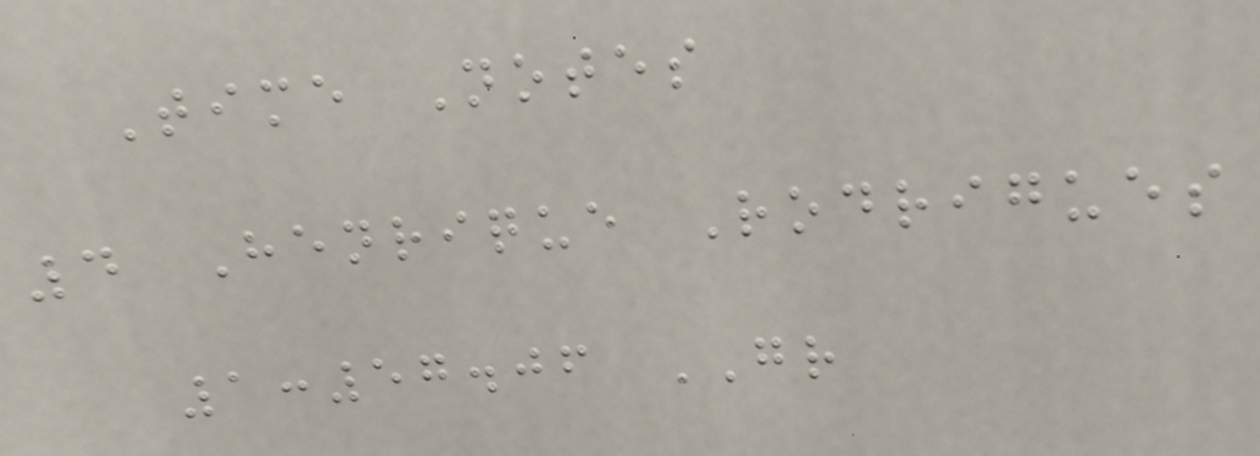Time Notes
4 Henrique Rodrigues
1:57.06 GR
